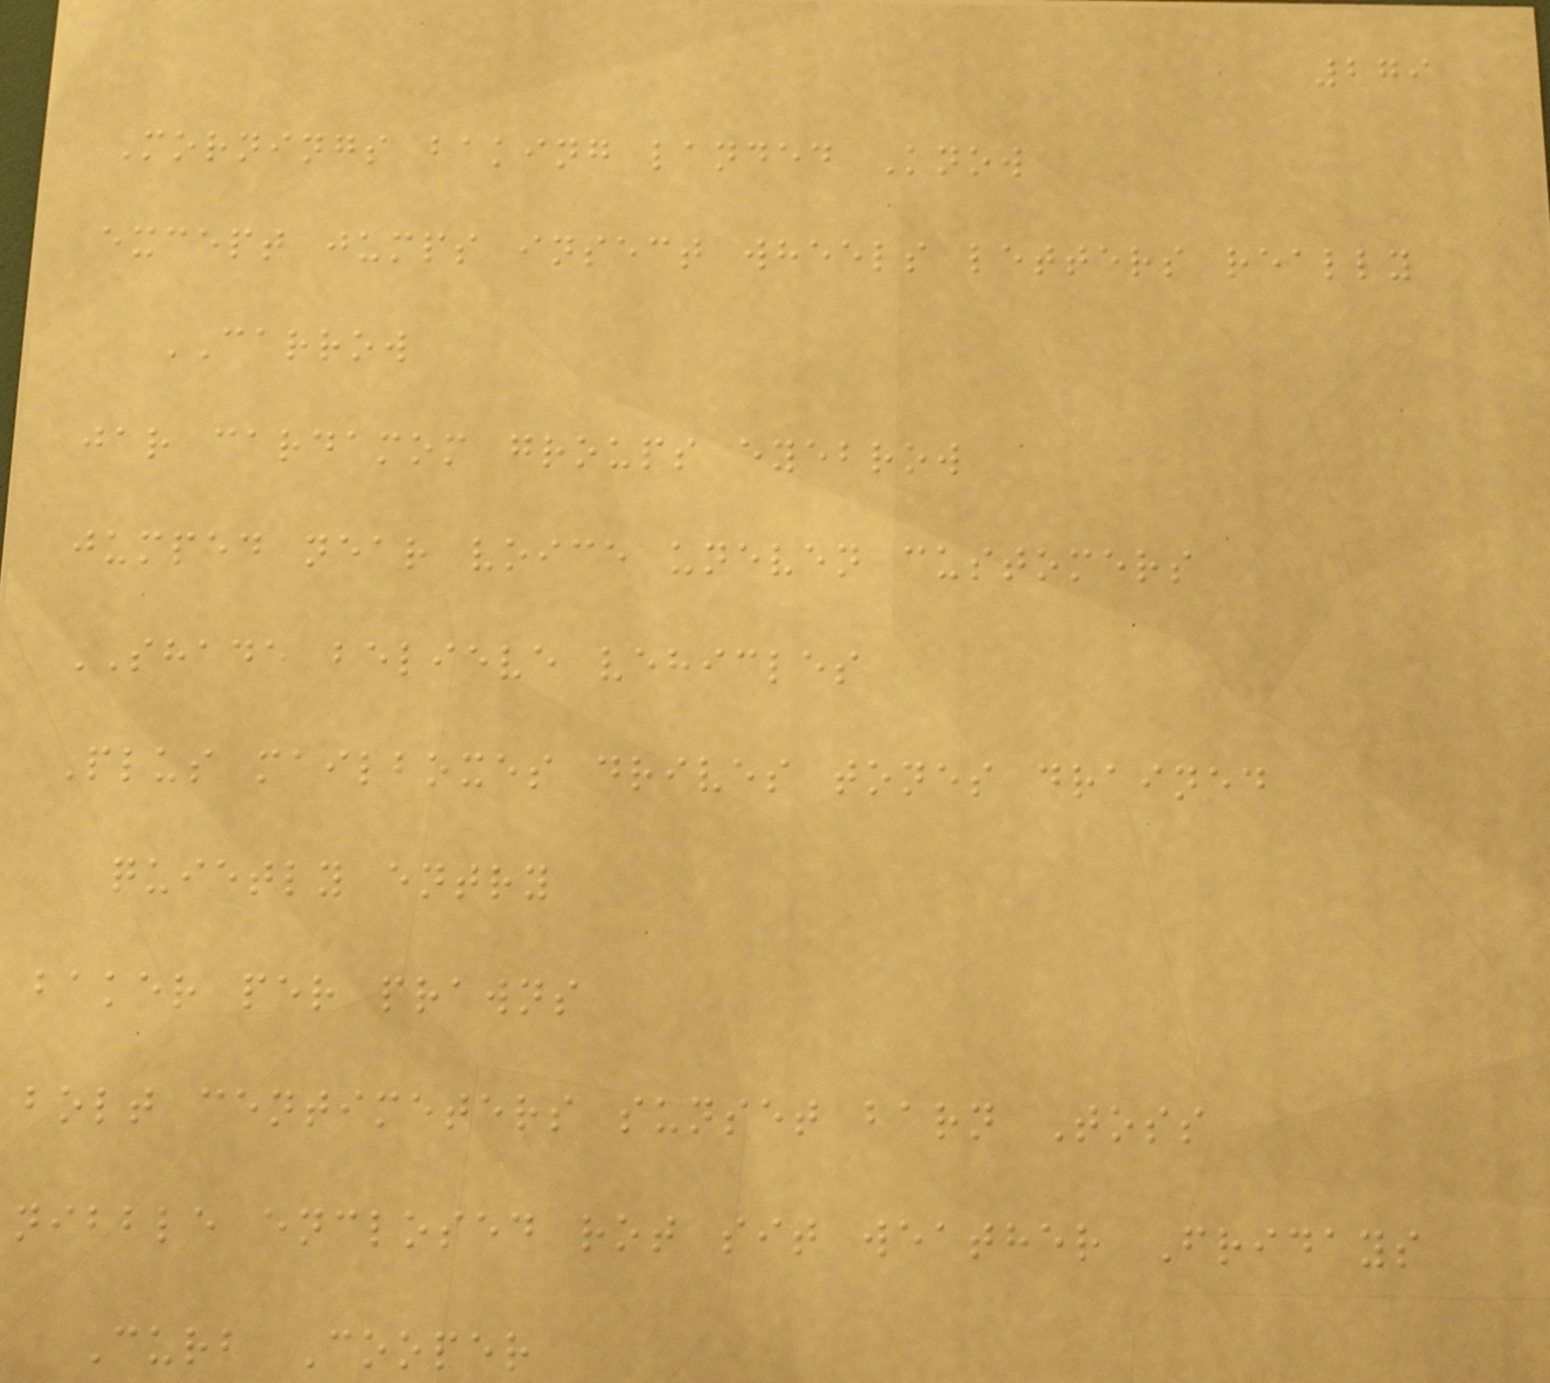279
Mornings baking landed Know
except jumps insect wheels letters really
CARROW
jar cardamom groups eyebrow
jumped near voice uneven customers
SHADE believe vehicles
Plus mailboxes drives tones drained
quietly entry
baker per prawns
bolt centimeters sunset barn Toss
nibble enclosed rot sit weather Fridays
Curb Cooper
